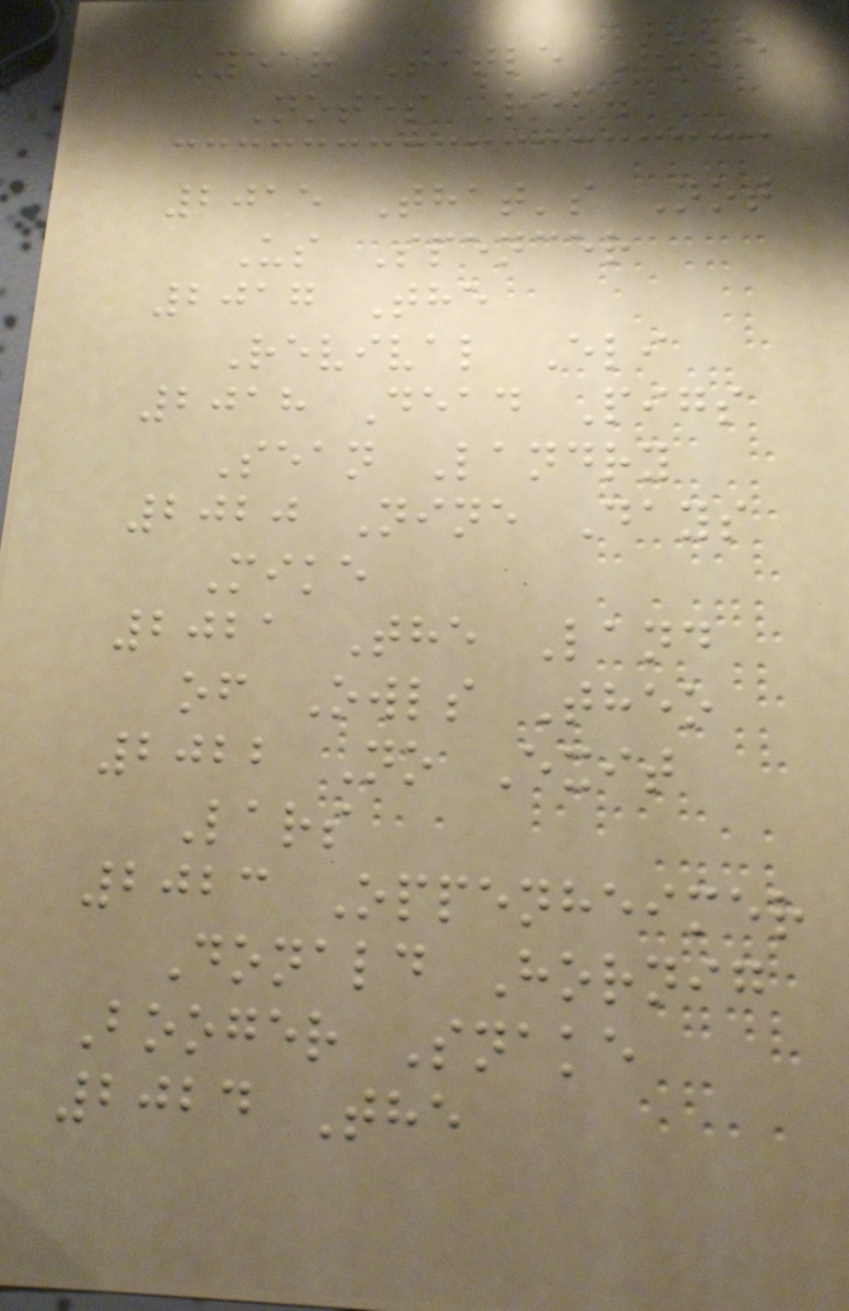Year Title Role
Notes Ref.
2015 That's Not
Us Spencer
2017 The
Revival Eli
2018 Dead Pigs
Sean Landry
2020 Nine Days
Mike
2021 The Land
of Owls Theo
2022 No Exit
Lars
2023 Oppenheimer
Donald Hornig
Booger Snake
2024 The
